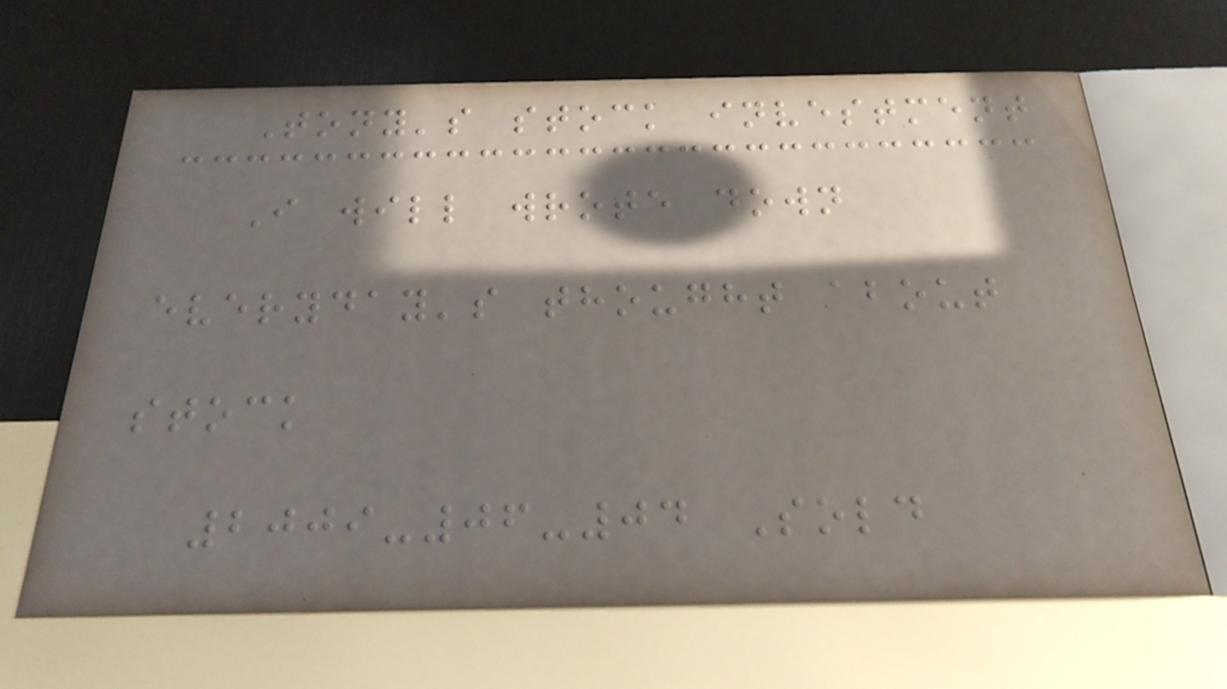Tony's stock investment
I will wrote down
everyday's thought about
stock
2009-06-04 Sold
